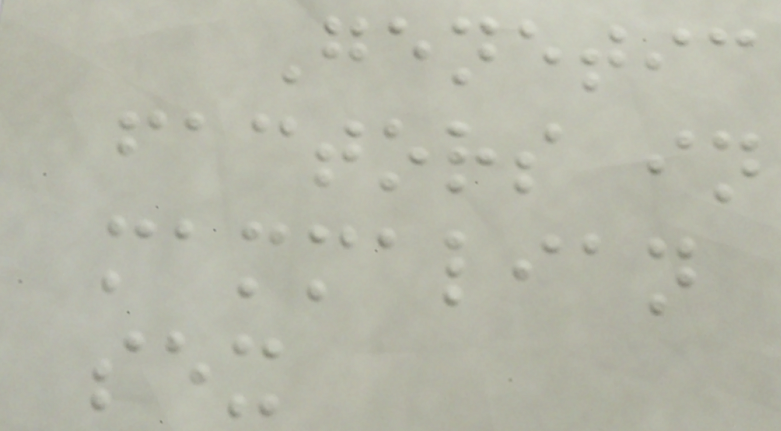Genetic
factors in
mammalian
sex
